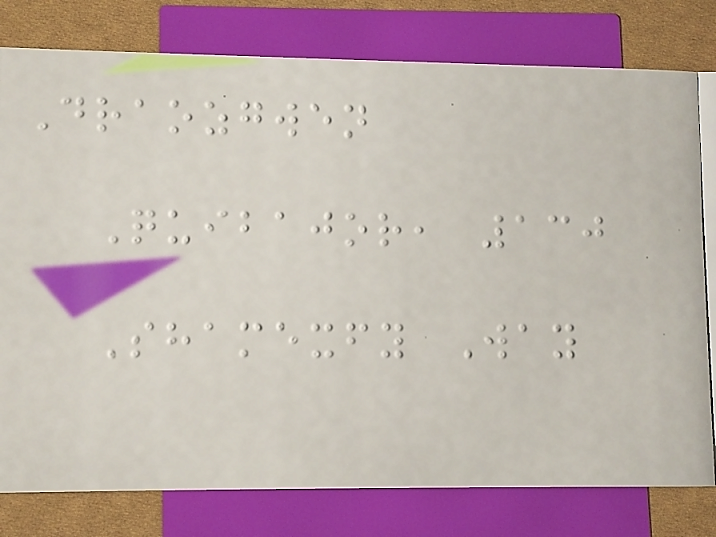Draozgwen
Quibajor, 130
Shamexfy Way
